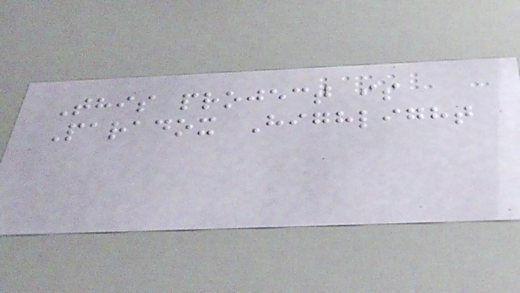This project is
Paradox Highlight
